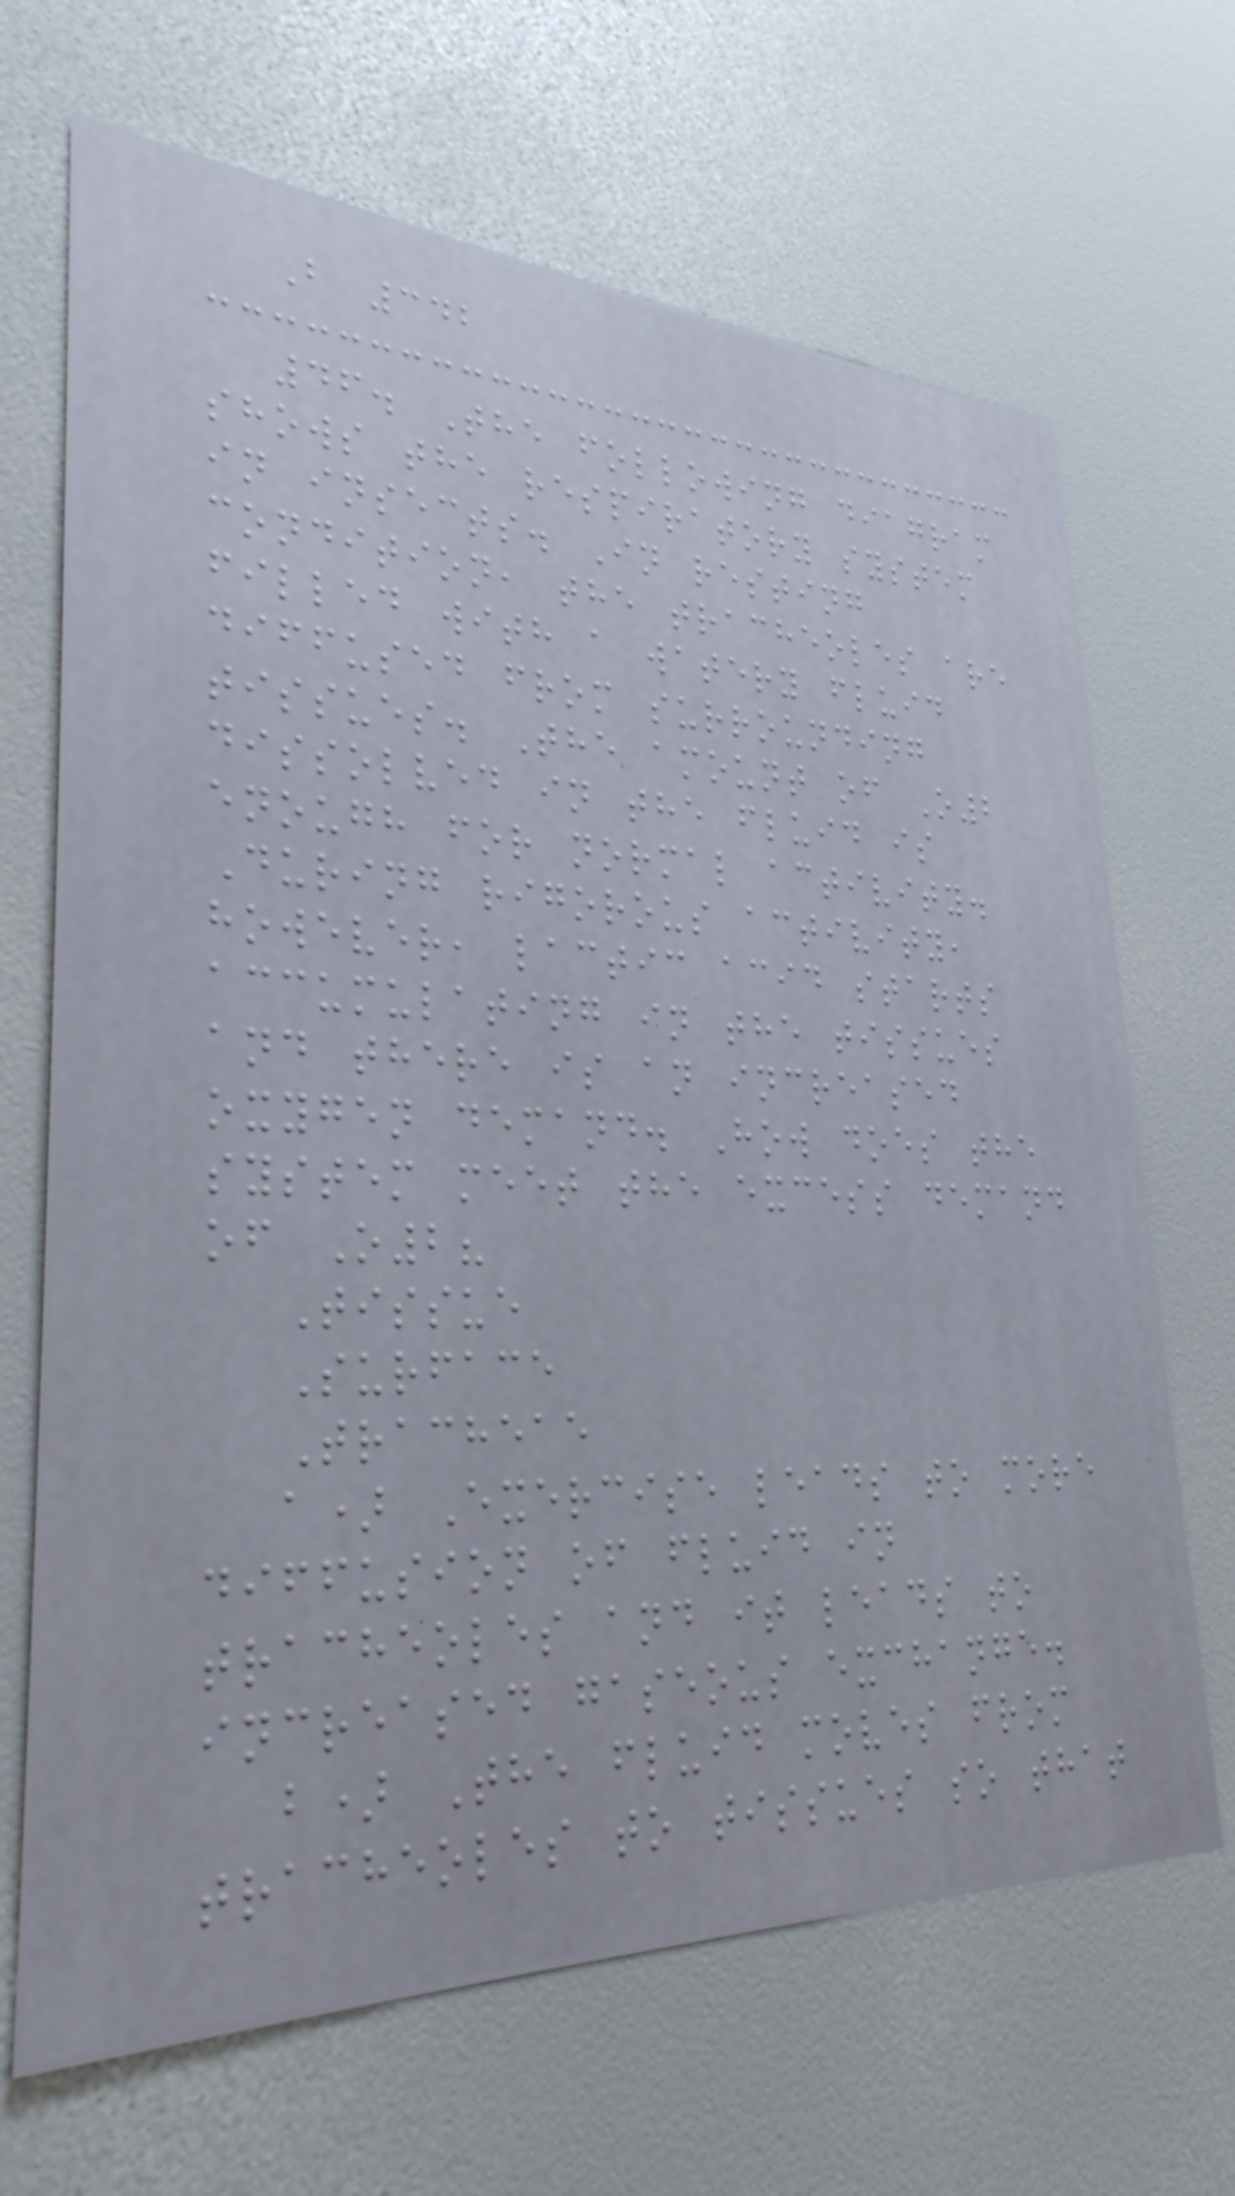B 342
46. The following diagram
shows the respiratory system
in insects. In resting
condition, the tracheoles are
filled with a watery fluid
diffused from surrounding
tissues. The amount of O2
dissolved in the fluid is
enough for normal activity.
During rigorous activity,
however, lactic acid starts
accumulating in the tissues
and there is an increased
oxygen demand. How does the
system meet the excess demand
of O2?
Tissue
Surface
Tracheae
a) Exercise leads to more
diffusion of fluid in
tracheoles and it leads to
increased gaseous exchange.
b) The fluid moves from
tracheoles to tissues so that
